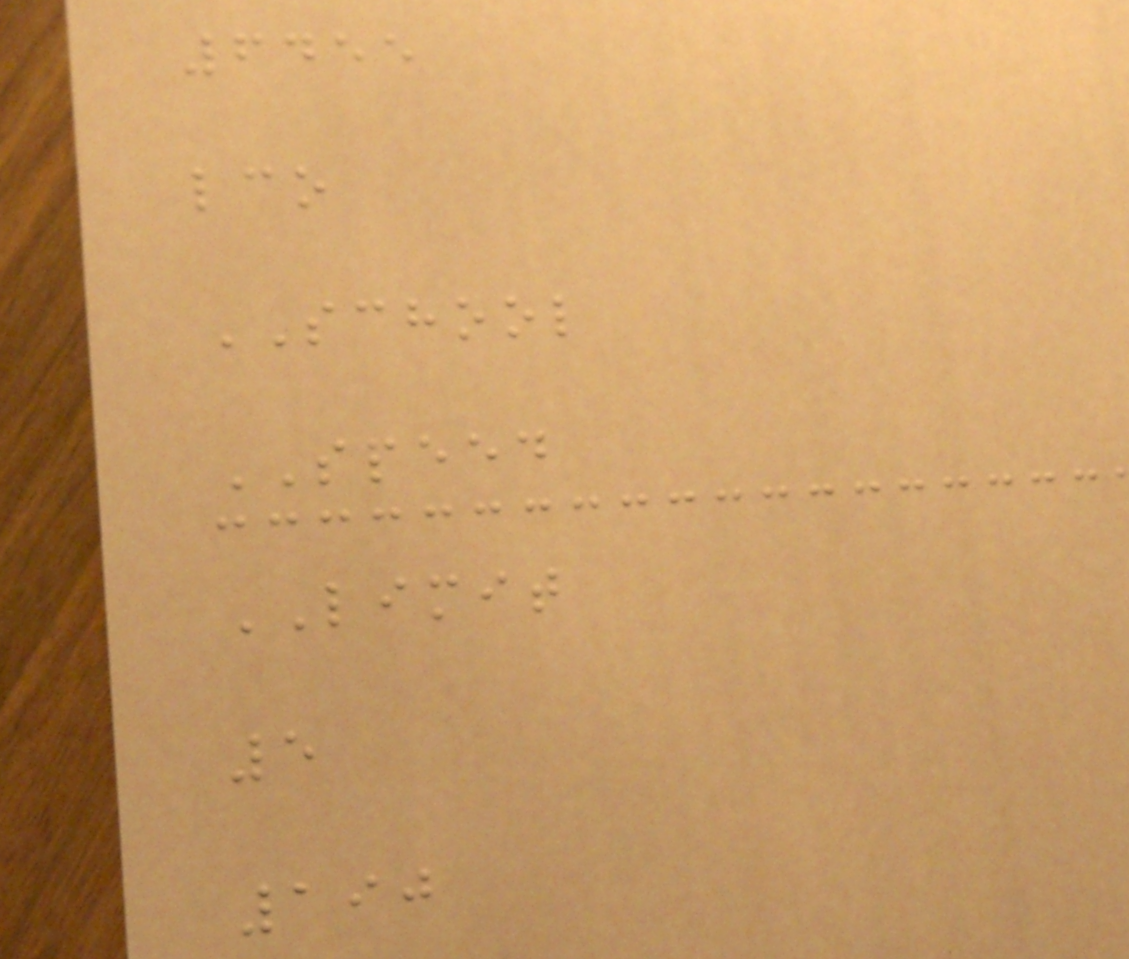6455
lco
SCHOOL
SPEED
LIMIT
5
190
